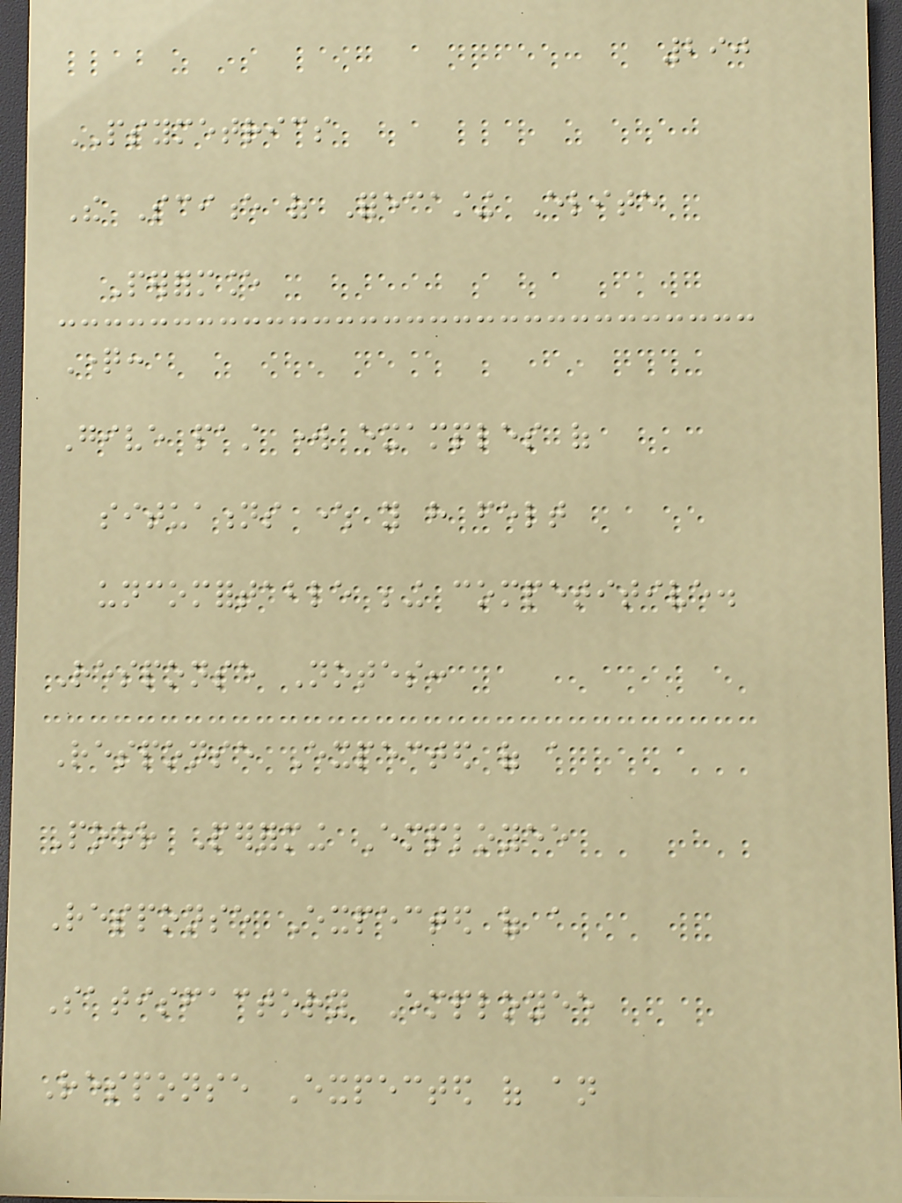290
PSYMETRICS
The Science of Forecasting Elite
Performance
Question:
Give past work examples of
situations where you have felt
uncomfortable being competitive.
Response Notes:
Response Expected of a
Poor Performing Employee
Response Expected of a
Satisfactory Employee
Response Expected of an
